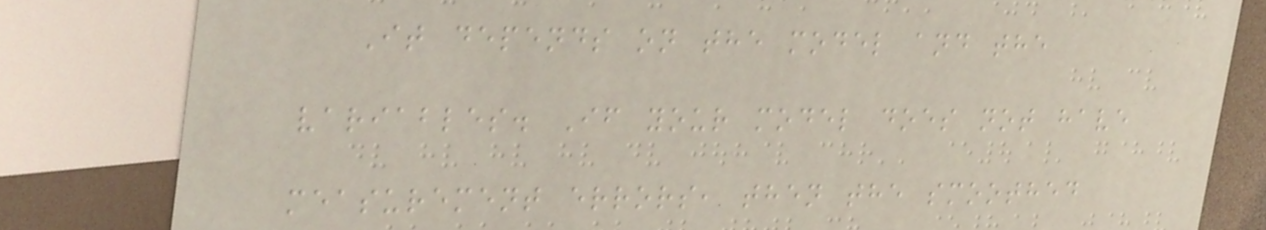It depends on the model and the
variables. If your model does not have
measurement errors, then the smoothed
